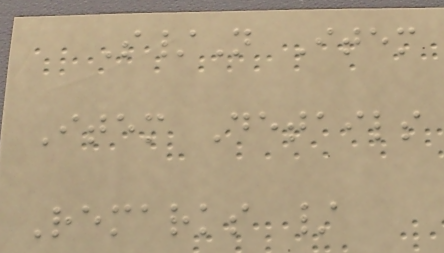S/N Item
Item Details
Remarks /
